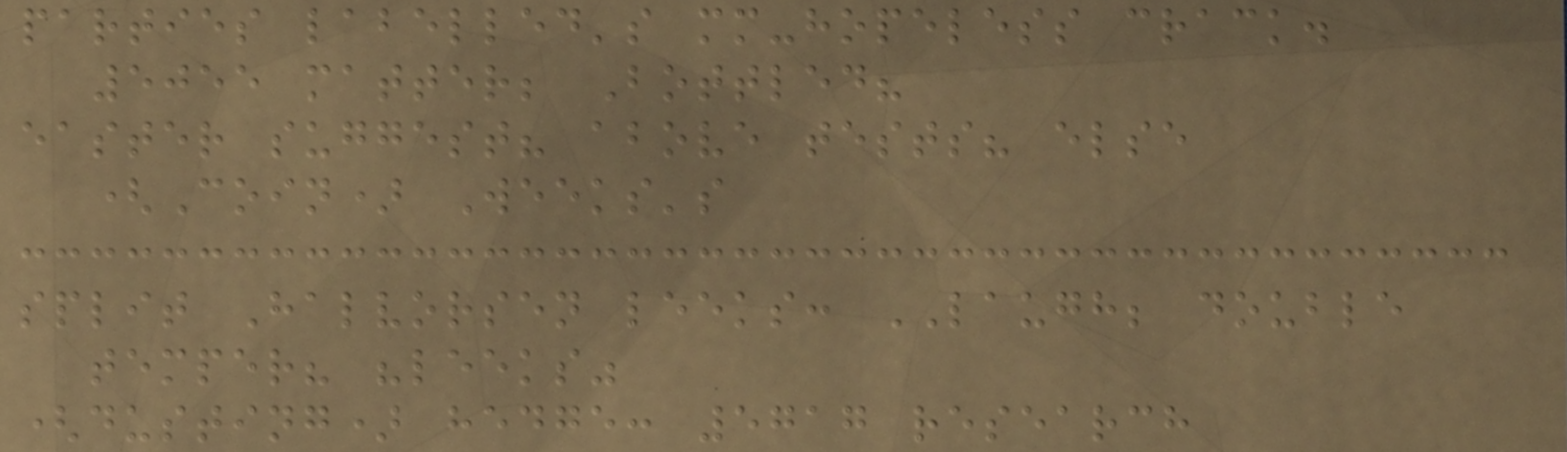parties labelled's mm-hopeless crack.
5055 matter; Bottled?
easter suggest? above tests? else
(Coin) Weeks's
split Halvorsen leeks: LAUGH; double
temper? "leeks"
(dusting) hedge: 5717 research
